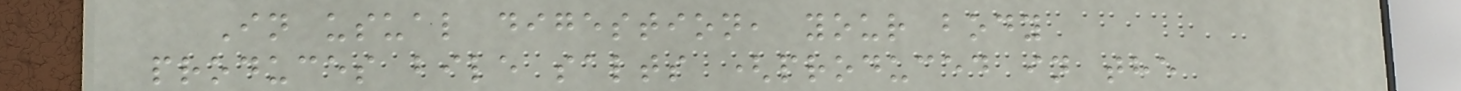In usual digestion, your body
produces bile salts (produced in the
